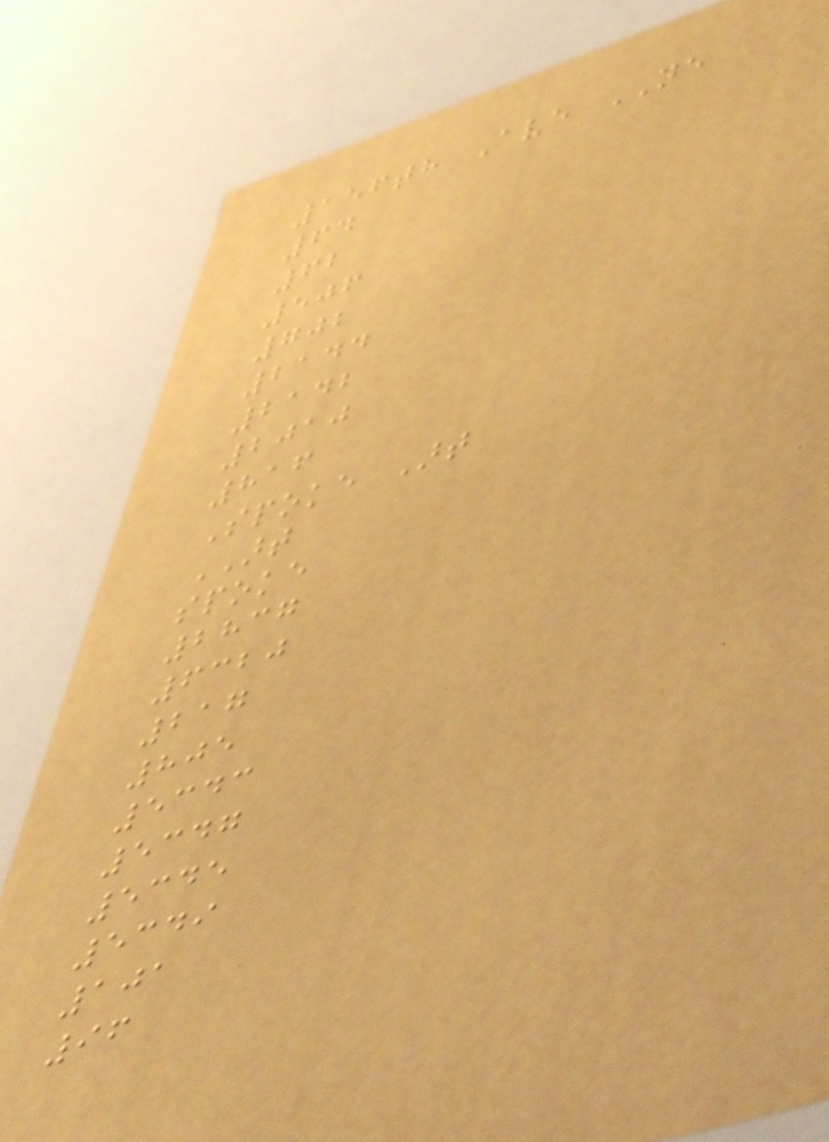156th Ave NE
64
62
506
702
2144
2142
2010
816
Spoke Art
ART
spoke
2837
6320
217
805
5343
5347
5345
5349
101
96
